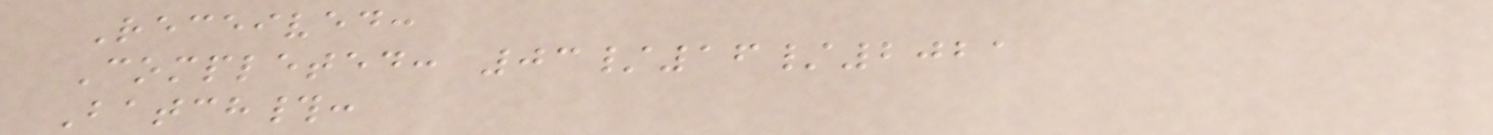Received:
Completed: 03/16/2021
Batch#:
